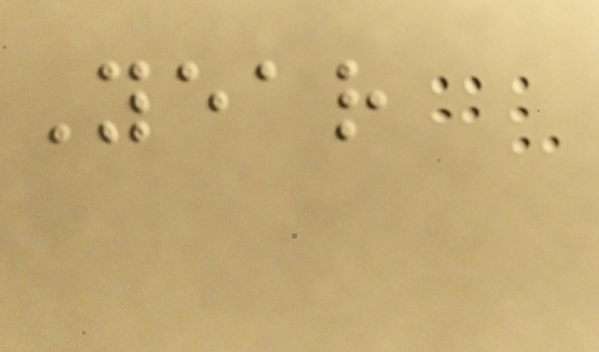Year
